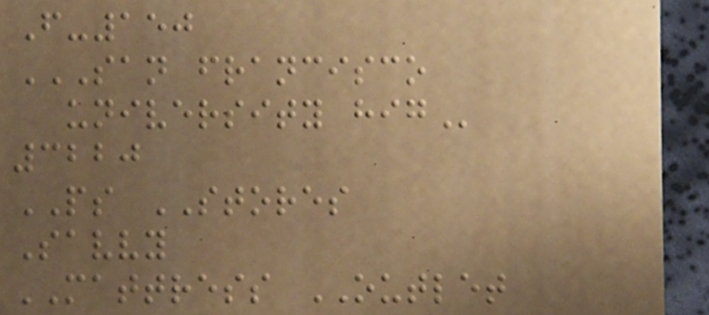F-150
SAN FRANCISCO
UNIVERSITY HIG
3220
PS STORES
Savvy
MATTRESS OUTLET
